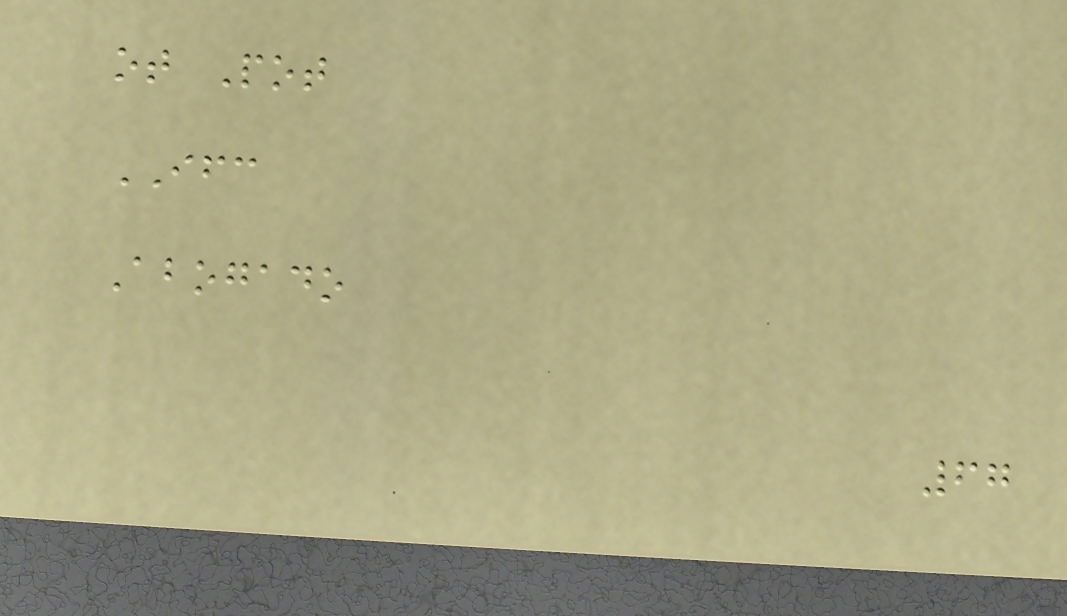ot Pot
IFC
Abogado
67
